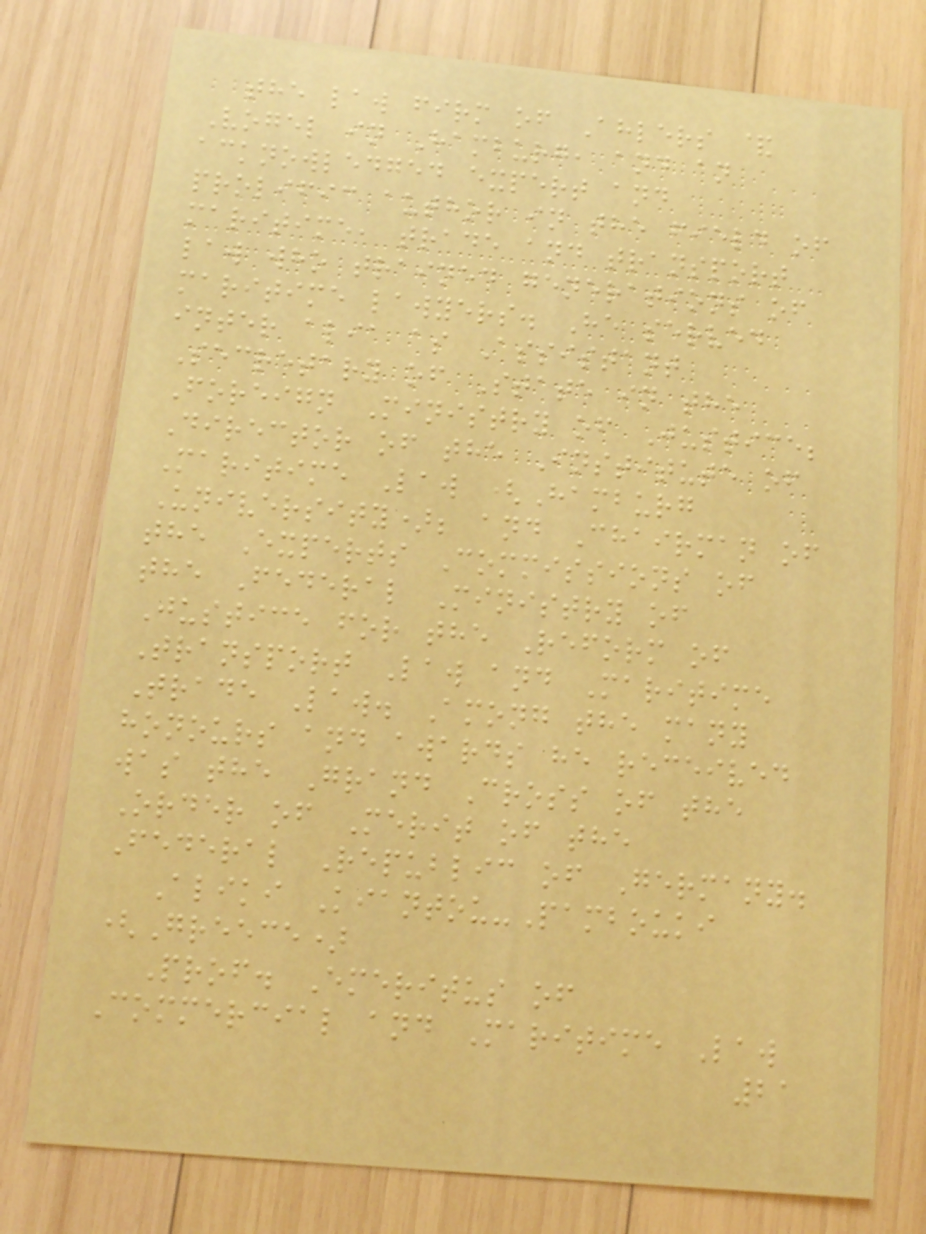the law firm of Ahlers &
Vogel in Hamburg, and an
acknowledged expert and
prolific author in the field of
maritime, trade and transport
law who trained generations of
maritime lawyers. He served
inter alia as Assistant
Secretary of State in the
Foreign Ministry of Justice;
Director of the Institute of
Maritime Law (Hamburg
University); and Chairman of
the Experts Commissions of
the Federal Ministry of
Justice for the Reform of
Transport Law and Maritime
Trade Law. Among the many
honours and awards he received
was the Grand Cross of the
Order of Merit of the
Federal Republic of Germany.
Aliki Kiantou-Pambouki
(Greece)
Prof. Emeritus of
Commercial and Maritime Law
21
